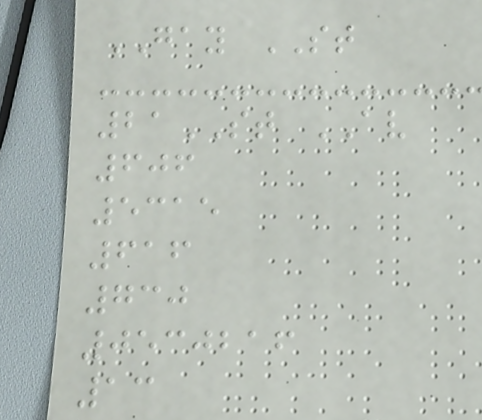GAY ST
21ST AV
606
5315
616
730
0530216
13
